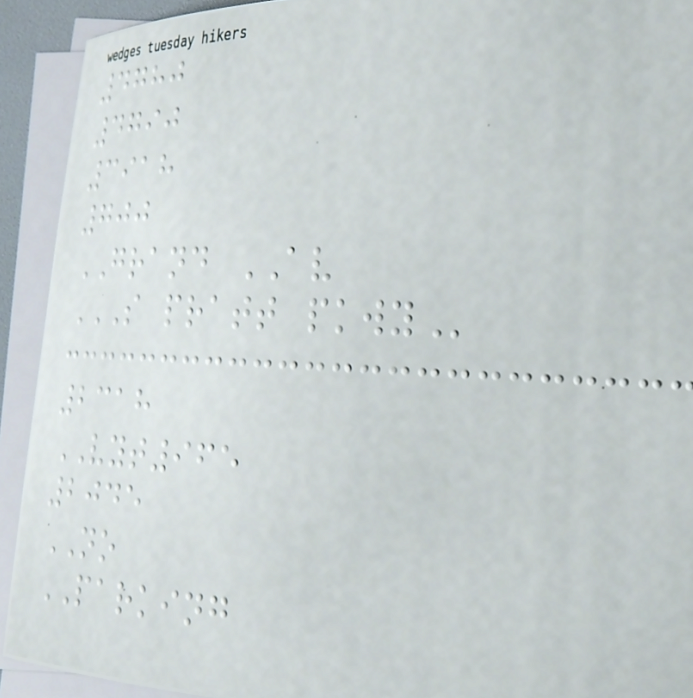4780
4790
3918
700
GRAND AV
S PRATT PKWY
2318
VYT965
2045
NO
PARKING
